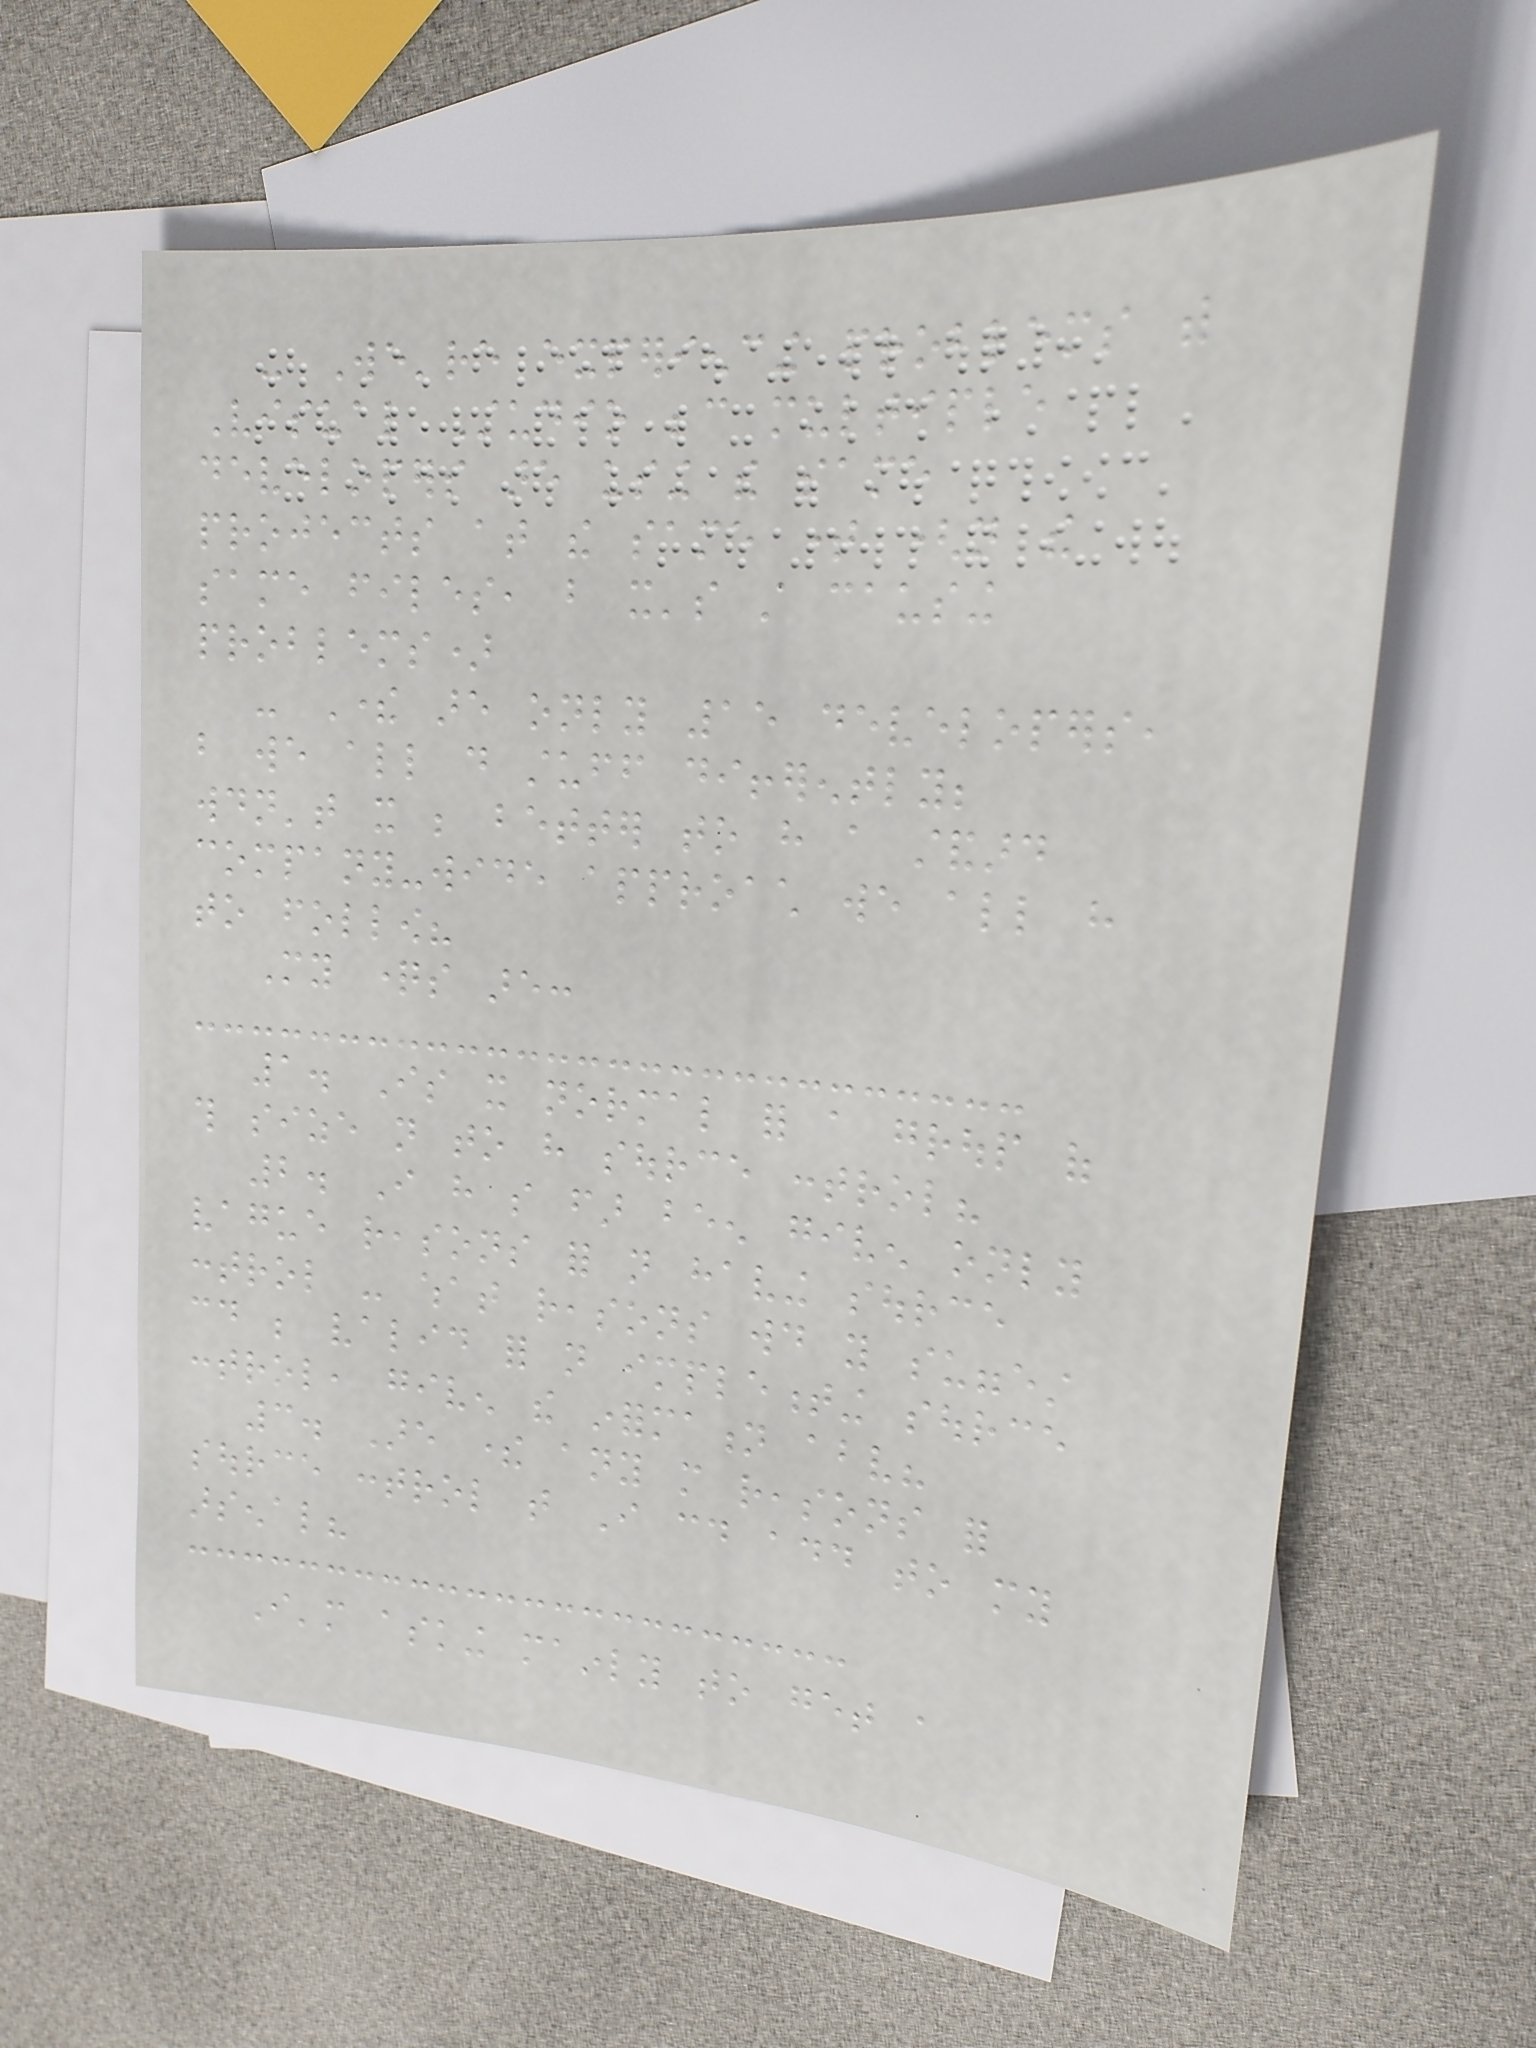- We're experiencing problems with
Visual Studio because multiple
developers are using the same
projects at the same time (not the
same files, but it's still causing
problems)
- There are only 15 developers,
but we all do stuff differently;
wouldn't it be better to have a standard
company-wide approach we all have
to follow?
My questions are:
1. Is it normal for a group of
this size not to have source control?
2. I have so far been given only
vague reasons for not having source
control - what reasons would you suggest
could be valid for not implementing source
control, given the information above?
3. Are there any more reasons for
source control that I could add to my
arsenal?
I'm asking mainly to get a
